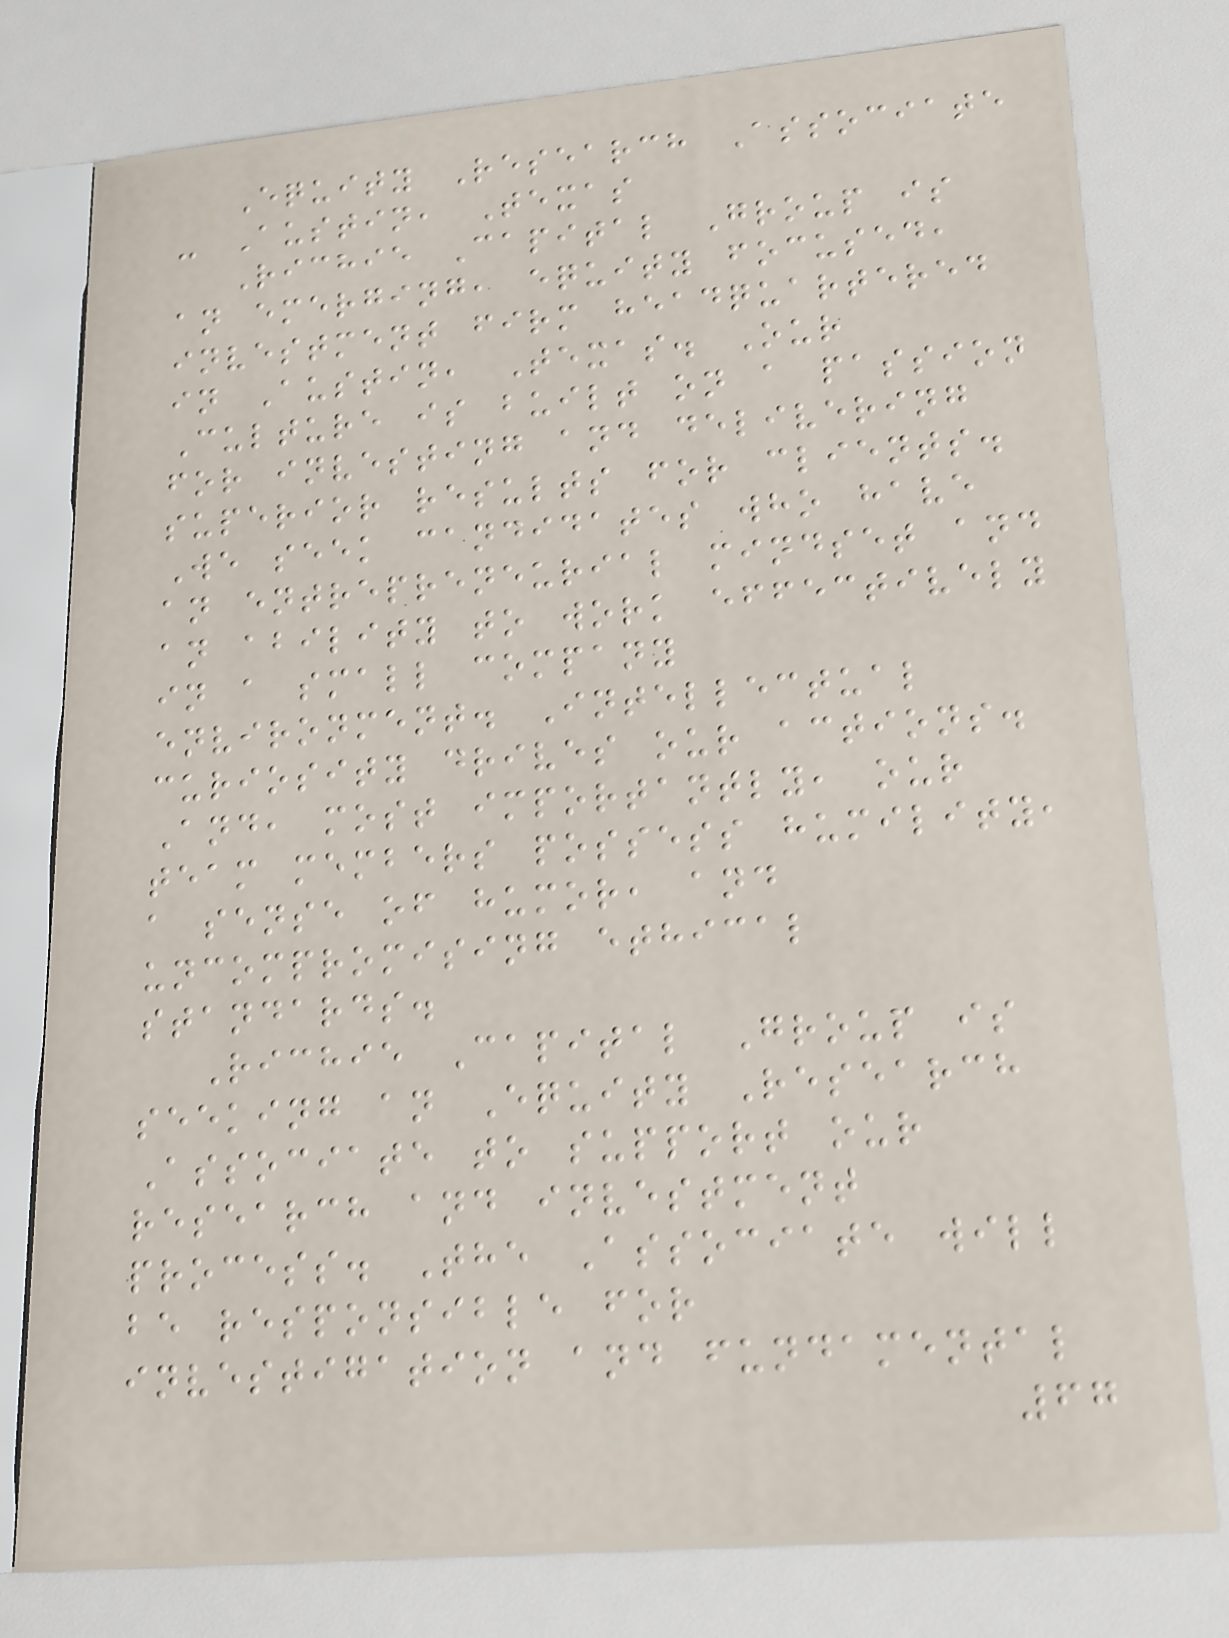Equity Research Associate
- Austin, Texas
Richie Capital Group is
an emerging, equity focused,
investment firm headquartered
in Austin, Texas. Our
Culture is built on a passion
for investing and delivering
superior results for clients.
We seek candidates who have
an entrepreneurial mindset and
an ability to work effectively
in a small company
environment. Intellectual
curiosity drives our actions.
And, most importantly, our
team members possess humility,
a sense of humor, and
uncompromising ethical
standards.
Richie Capital Group is
seeking an Equity Research
Associate to support our
research and investment
process. The Associate will
be responsible for
investigation and fundamental
67
